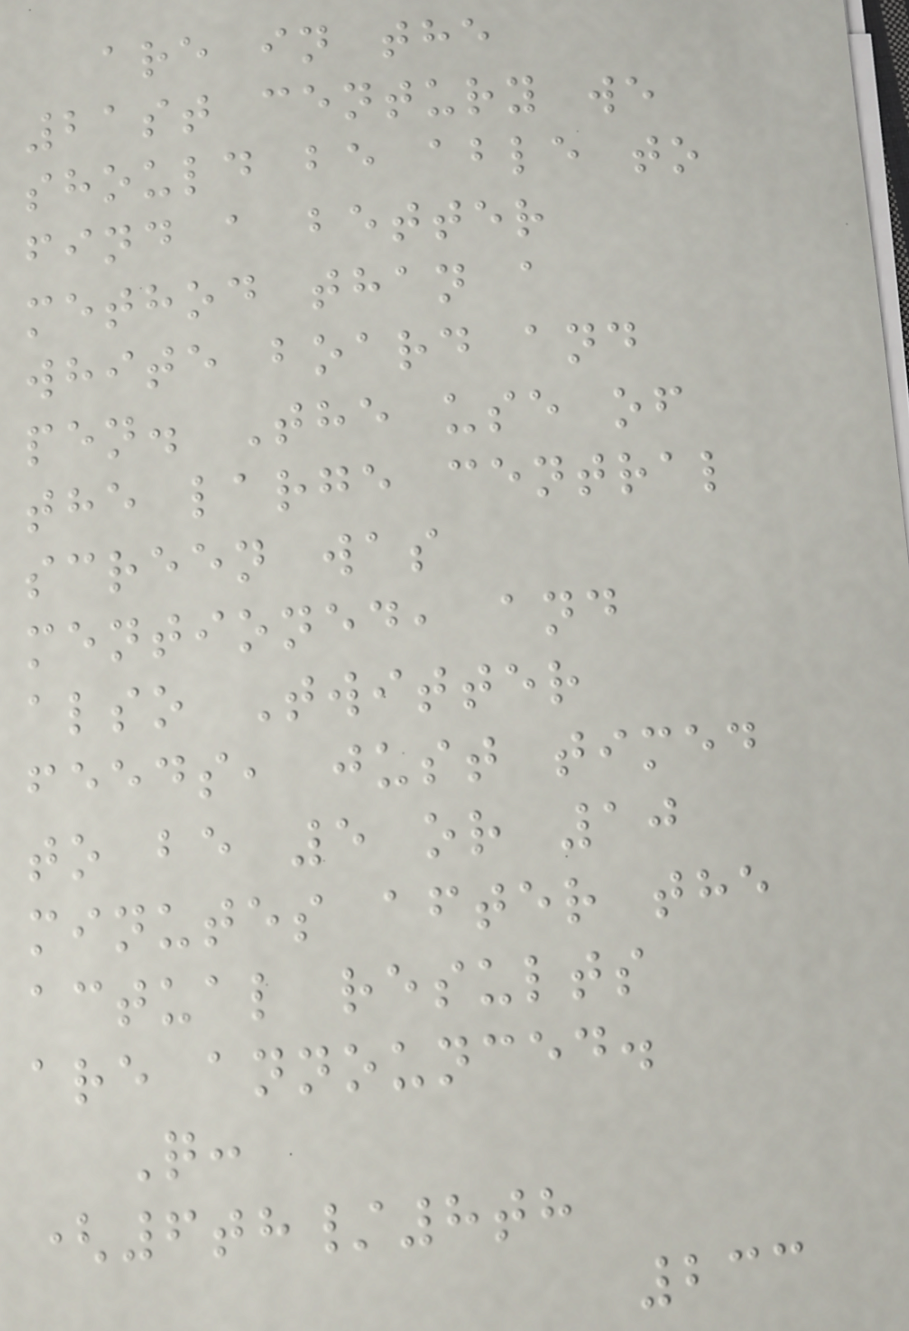are in the
21st century we
should be able to
find a better
method than a
white board and
pen. The use of
the large central
screen was
mentioned, and
also Twitter
feeds, just timed
to be 5 or 10
minutes after the
actual results
are announced.
Q:
(6th/8th
233
